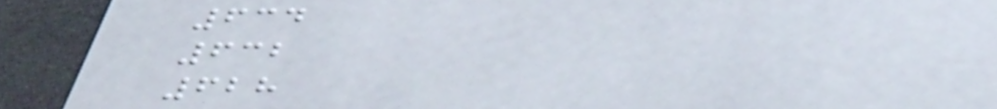634
632
628
